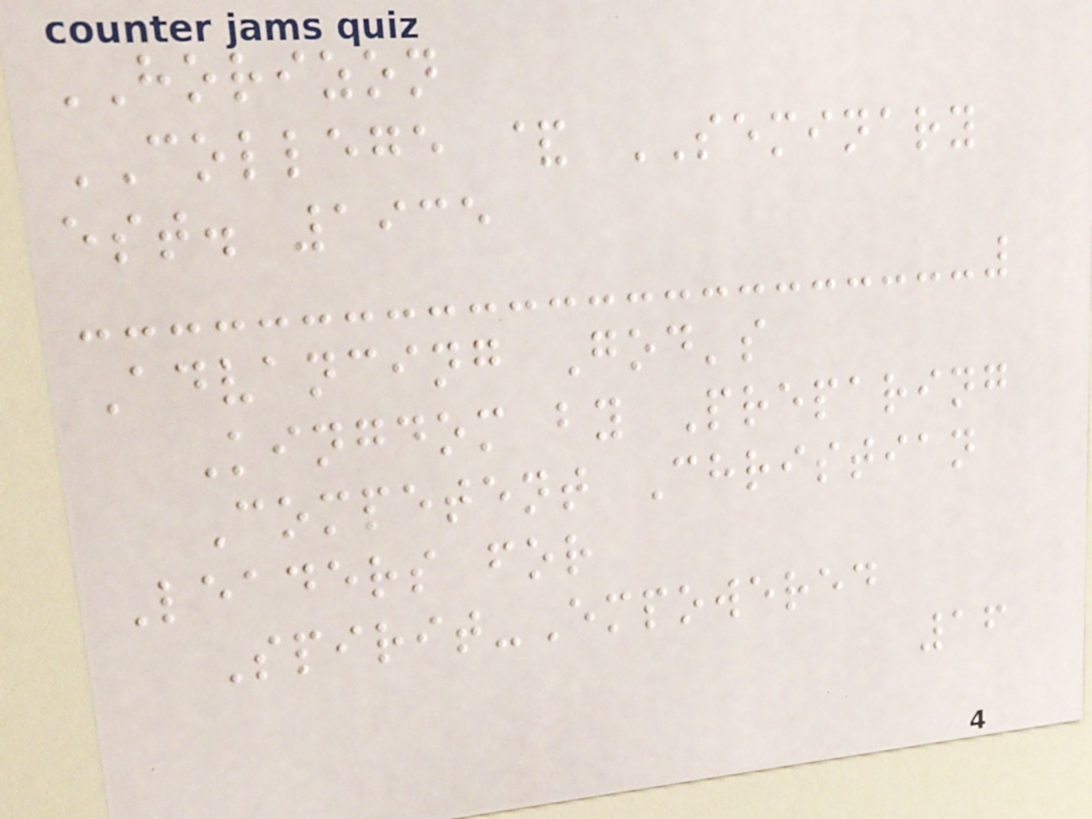HORIZON
COLLEGE & SEMINARY
est. 1935
Advancing God's
Kingdom by Preparing
Competent Christian
Leaders for
Spirit-Empowered
16
